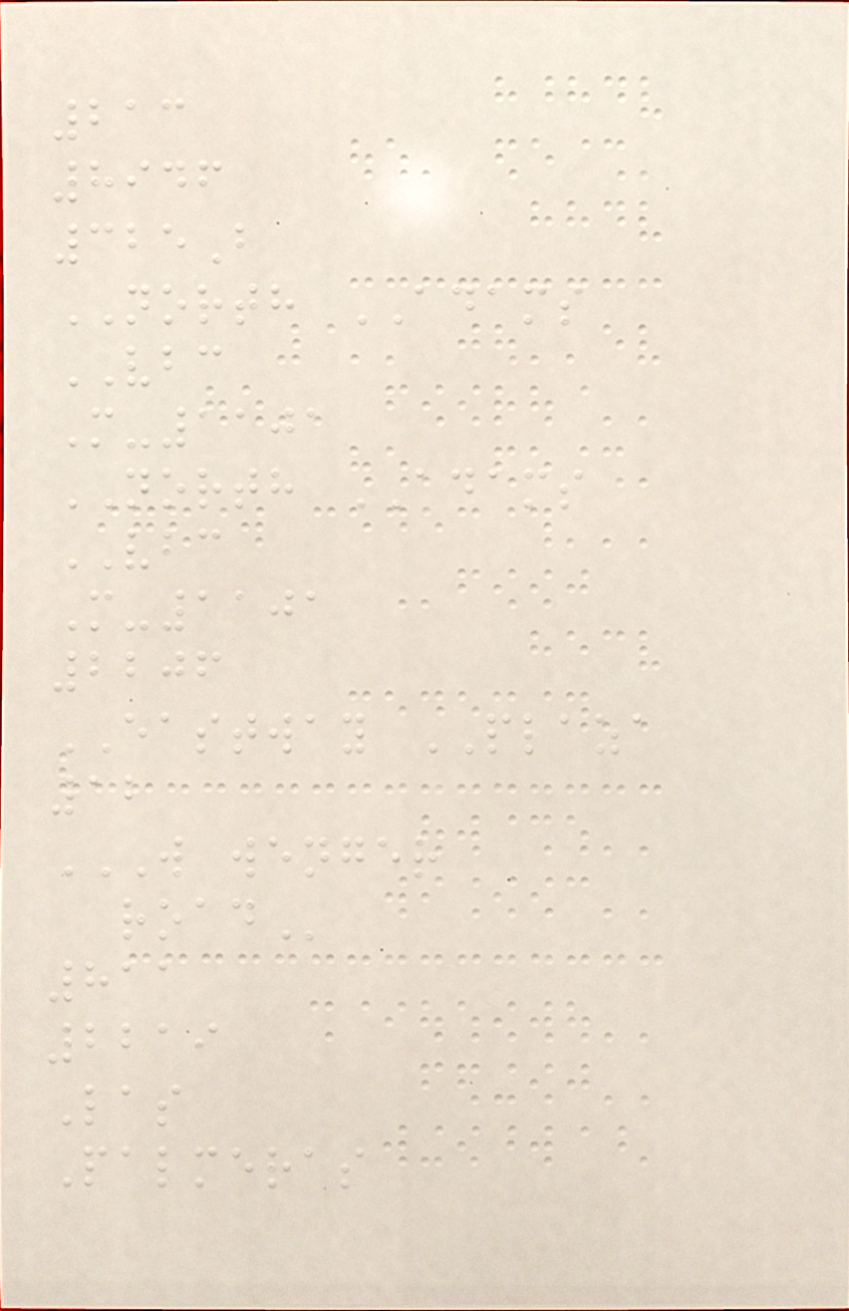213
8946
325B
NORTH ADAMS
VBC
M-1101
NORTH ADAMS
VBC
M-1101
2206
EASTWAY PLAZA
12
W WENGER
ROAD
811
2219
Las
Palmeras
